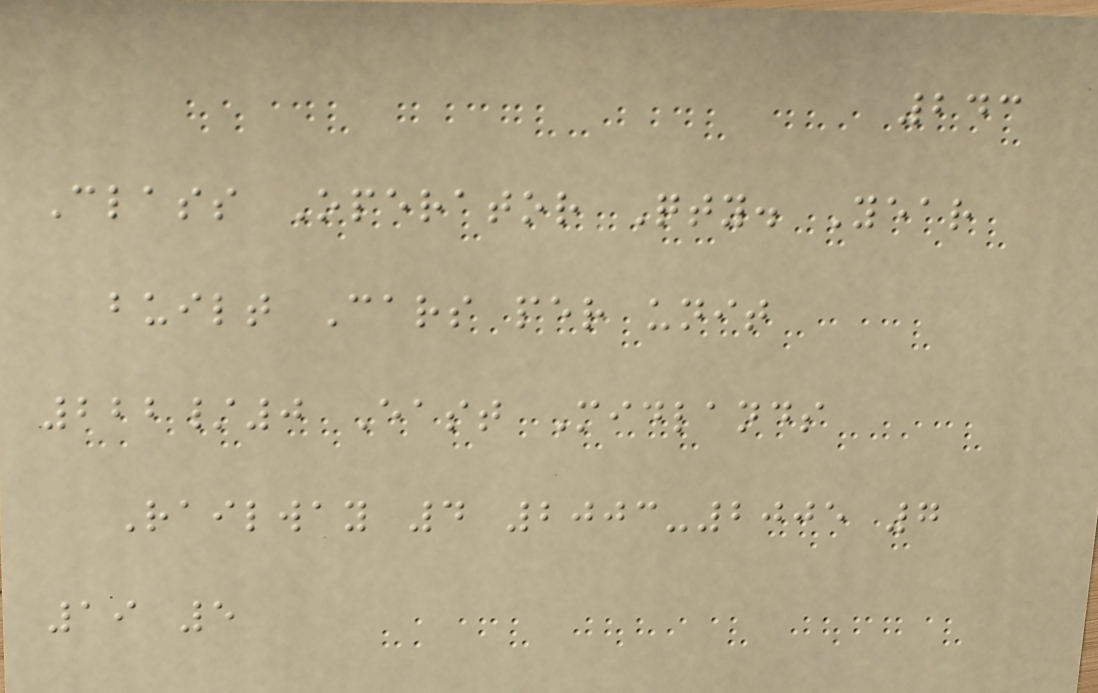243
Class Operator Qty. Year
built Cars per unit
222/0 East Midlands
Railway 4 2003-2005 7
19 5
